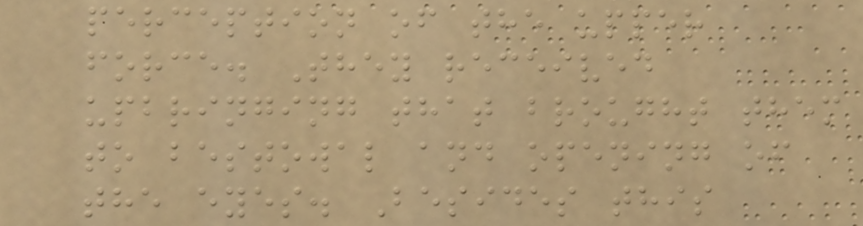perception of the upper
force. They received
upbringing that brought them
to bestowal and opening of
the eyes. Besides this
